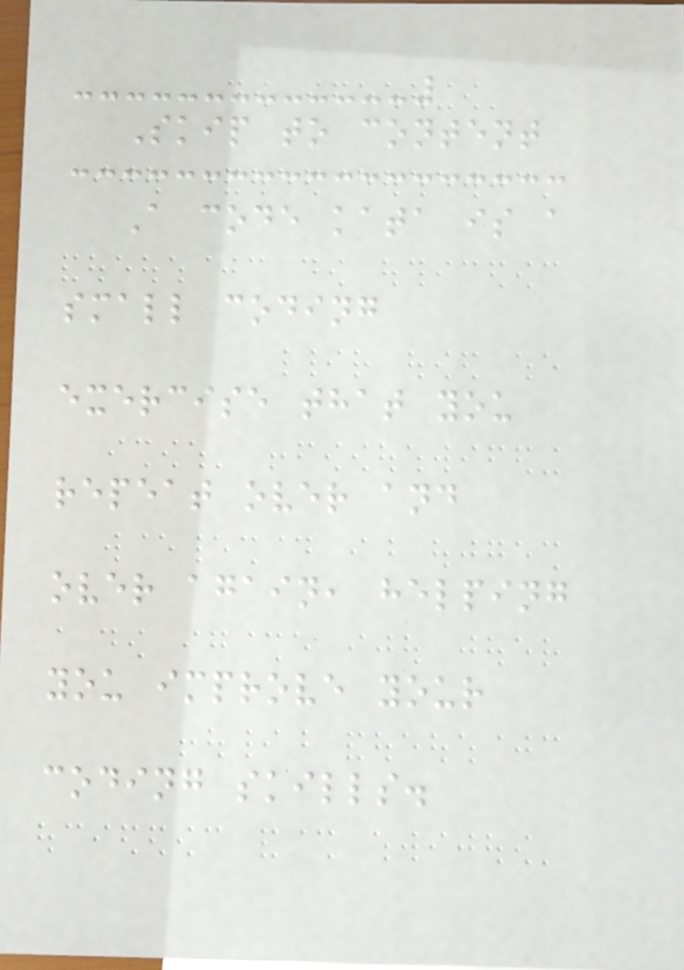Skip to content
A code kata is a
small coding
exercise that you
repeat over and
over again, helping
you improve your
coding skills.
